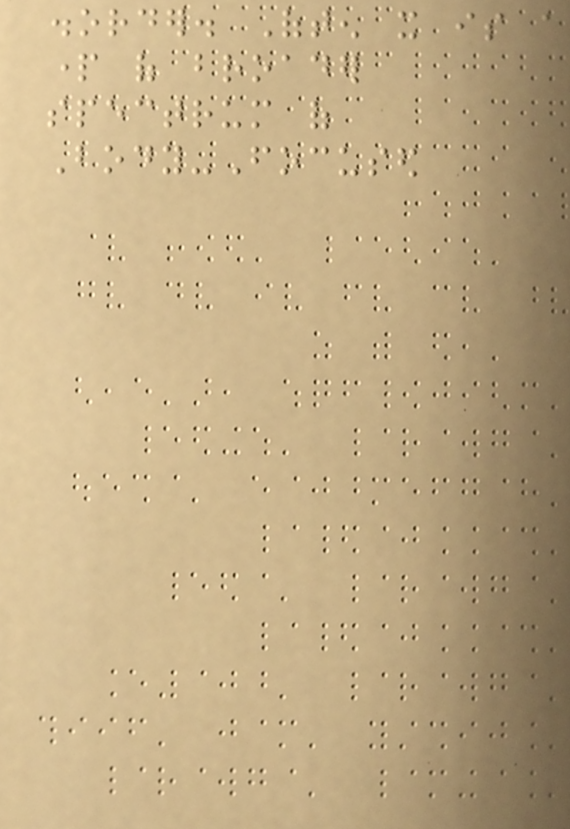disorder. Often it is a
part of broader
spectrum of
Body-Focused
